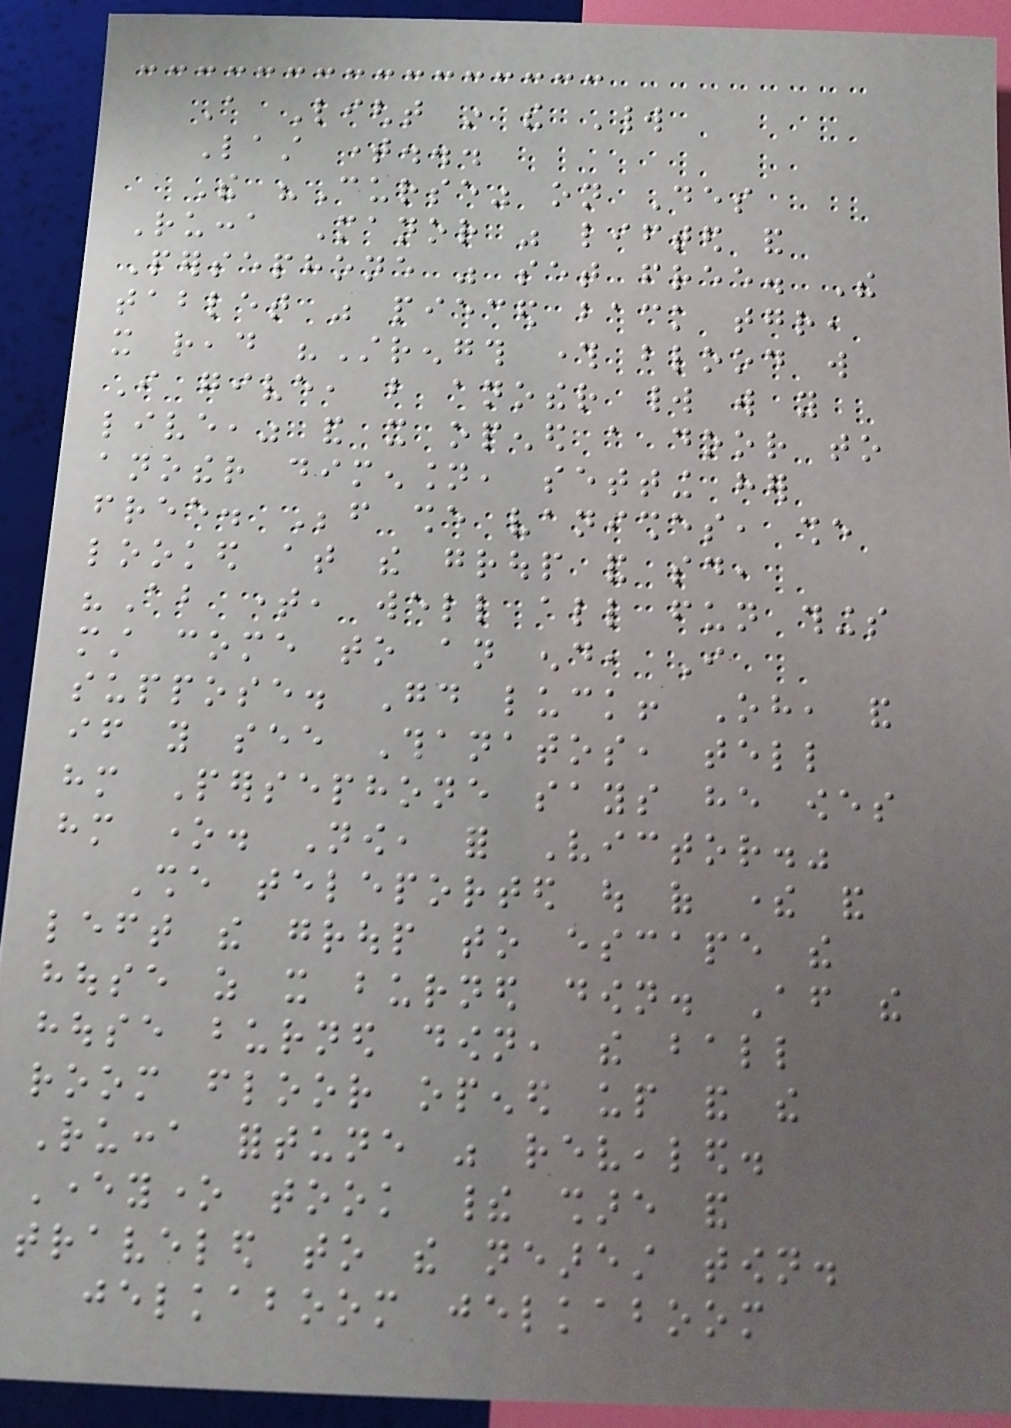A Light in the World
Last time...
The "Curse" on Des
Rucca Manor was lifted and
Persephone was set free. The
tablet was pieced back together,
it read "Strength through blood will
I give, but another world will you
live," and it opened a door to
another dimension, setting her
free. Before she vanishes, she
looked at the group and said,
"About time, well all fun things
must come to an end, I
suppose. Good luck! Oh, and
if you see Thanatos, tell
him Persephone says he owes
him one. Now, for Victor."
She teleported out of there and
left the group to escape the
house as it burned down. After the
house burned down, the ball
room floor opened up and the
Rucca fortune was revealed.
Everyone took their share and
traveled to the nearest town.
jelkaboom jelkaboom
